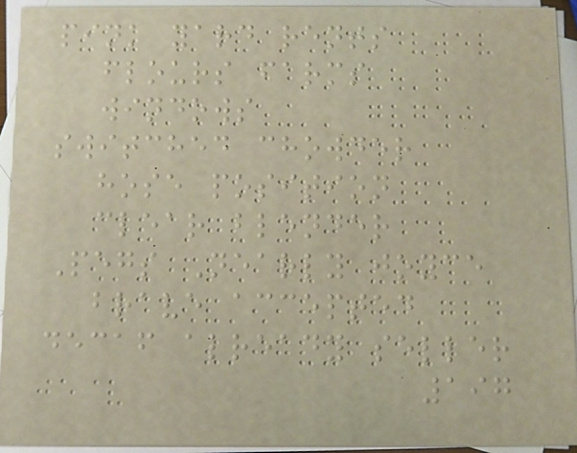pink yard rents
flours farms
windows
switched chowder
hose position
clear blender
Pegs Nearly joyce
brave accepted
decaf already seller
197
